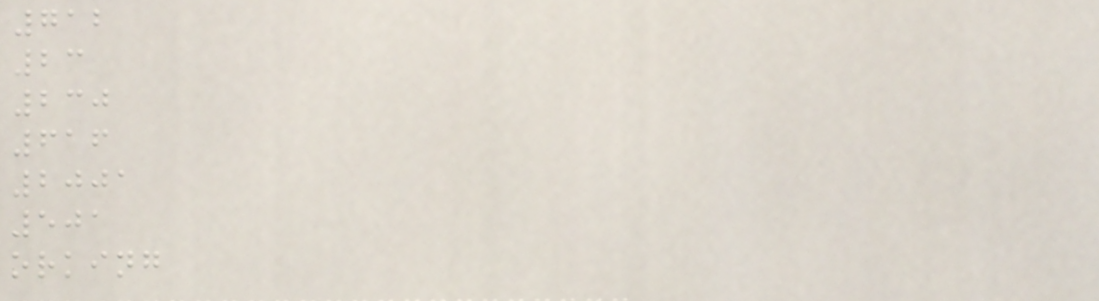712
23
230
616
2001
501
orking
